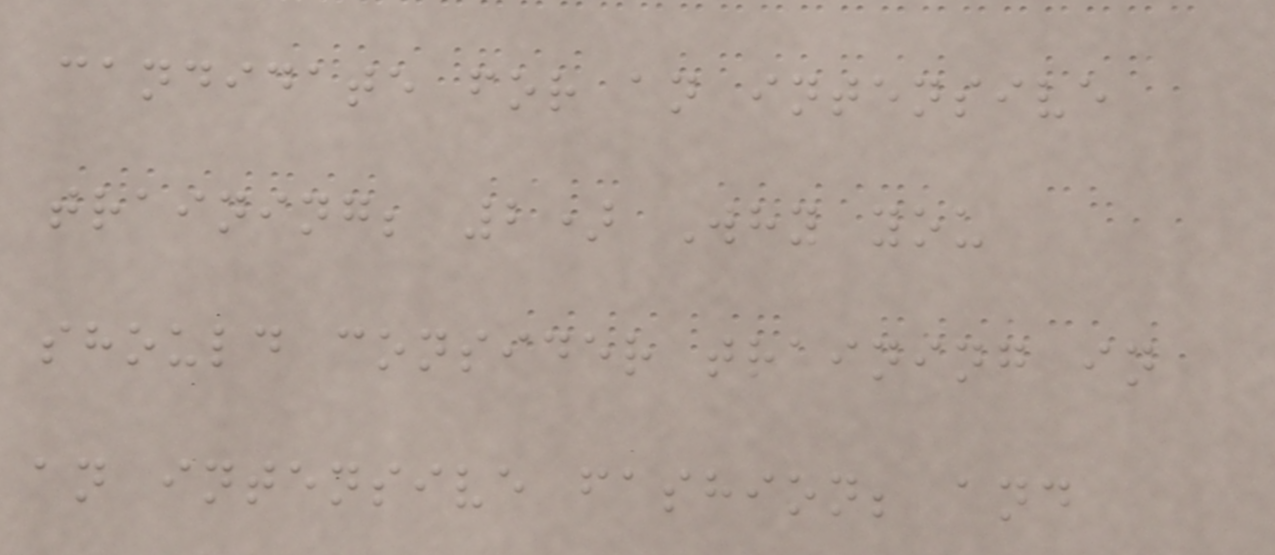candidate for an intensive
training; 2) Why you
should consider training in
an intensive fashion; and
